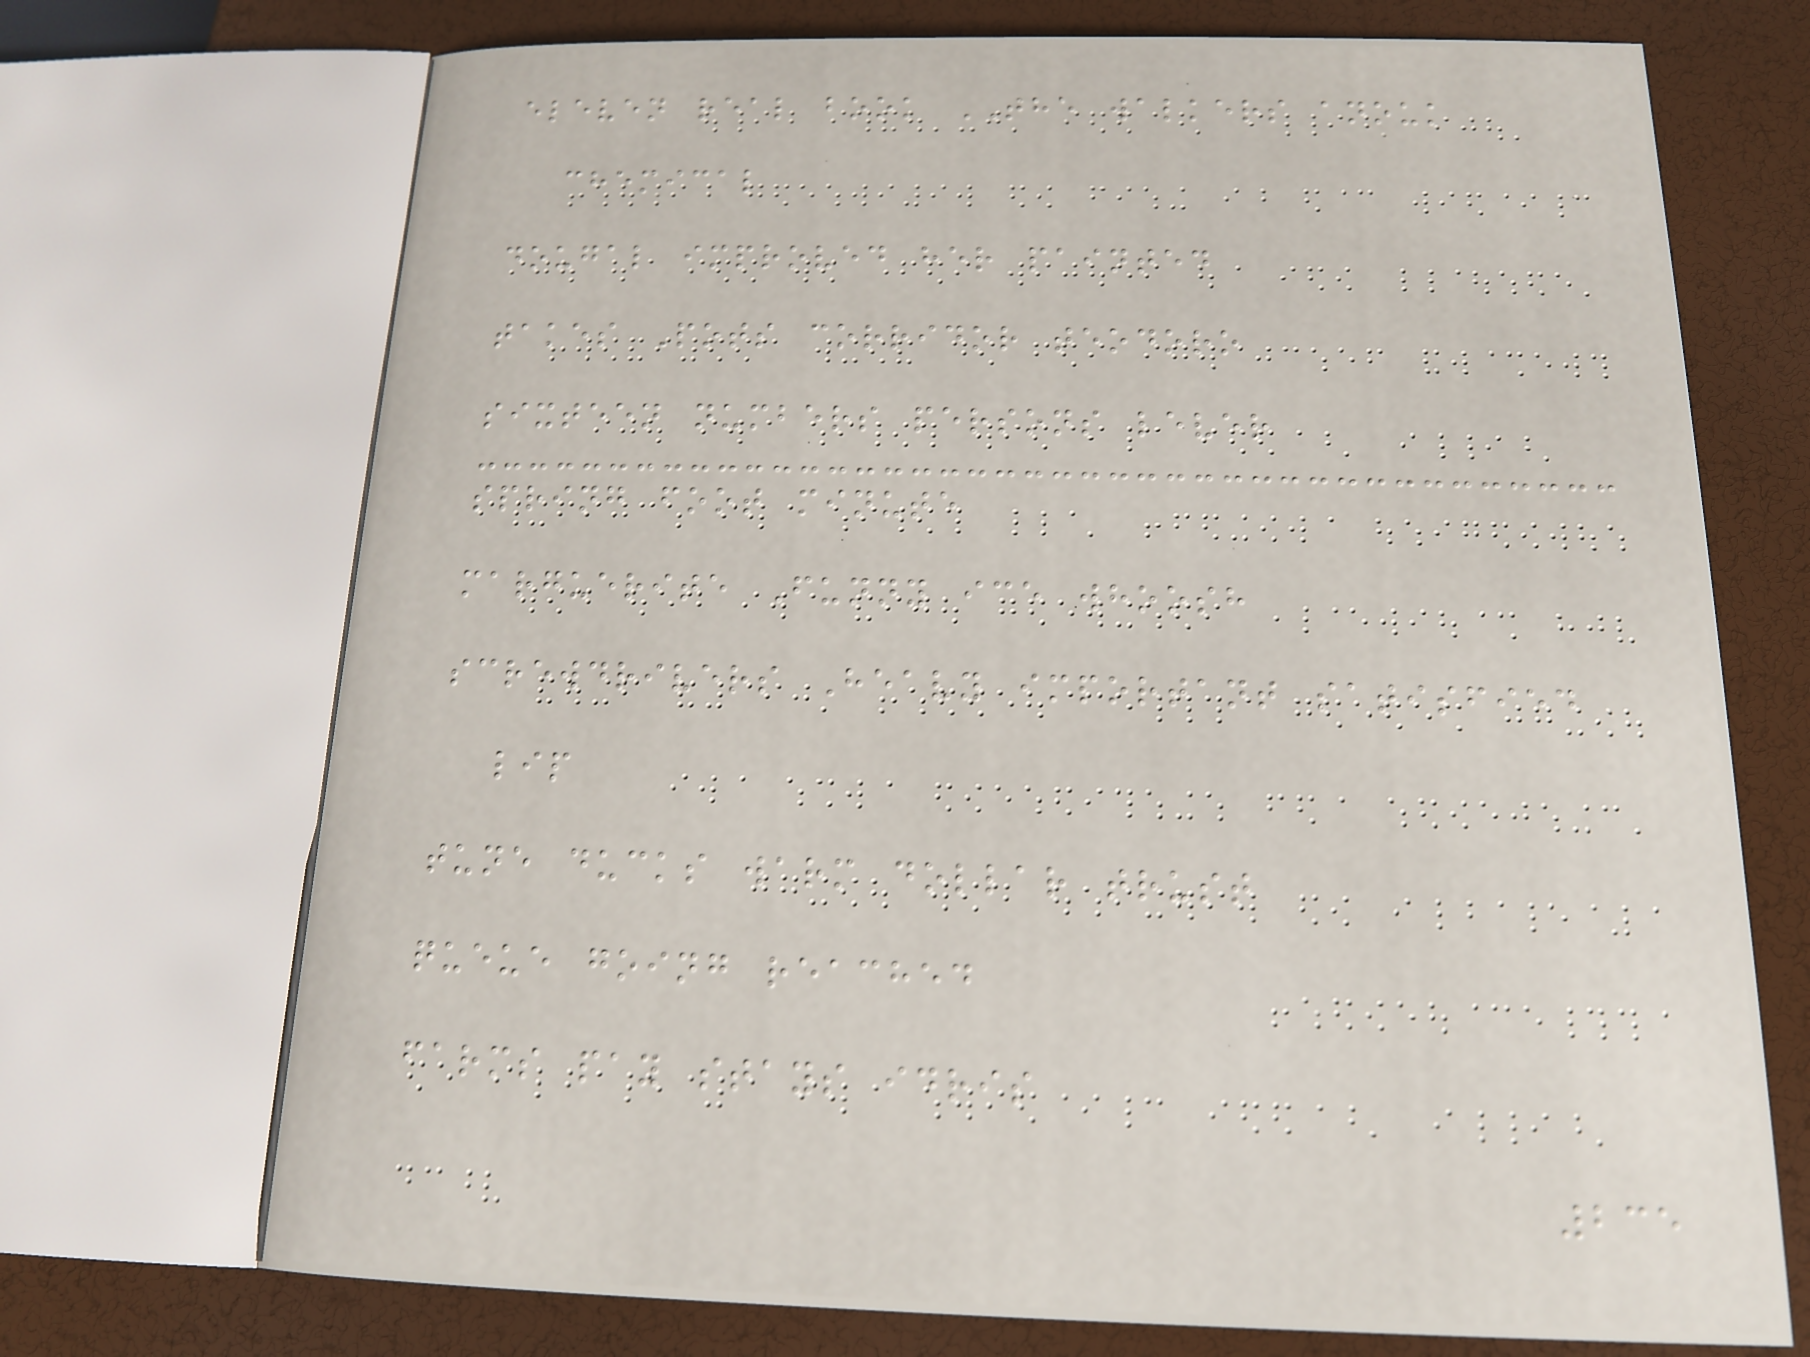eleven real book THE walkers anouk
chemical
dougal improved her painted
takes Pots corridor teodoro
sixteen numbers persons lever
spring foot minute
marguerite Funny ice whoosh
screwdrivers Heavy important satisfied
lip
tune ducks warm dollar trust
queue going reached
farms pay stays idris
235
